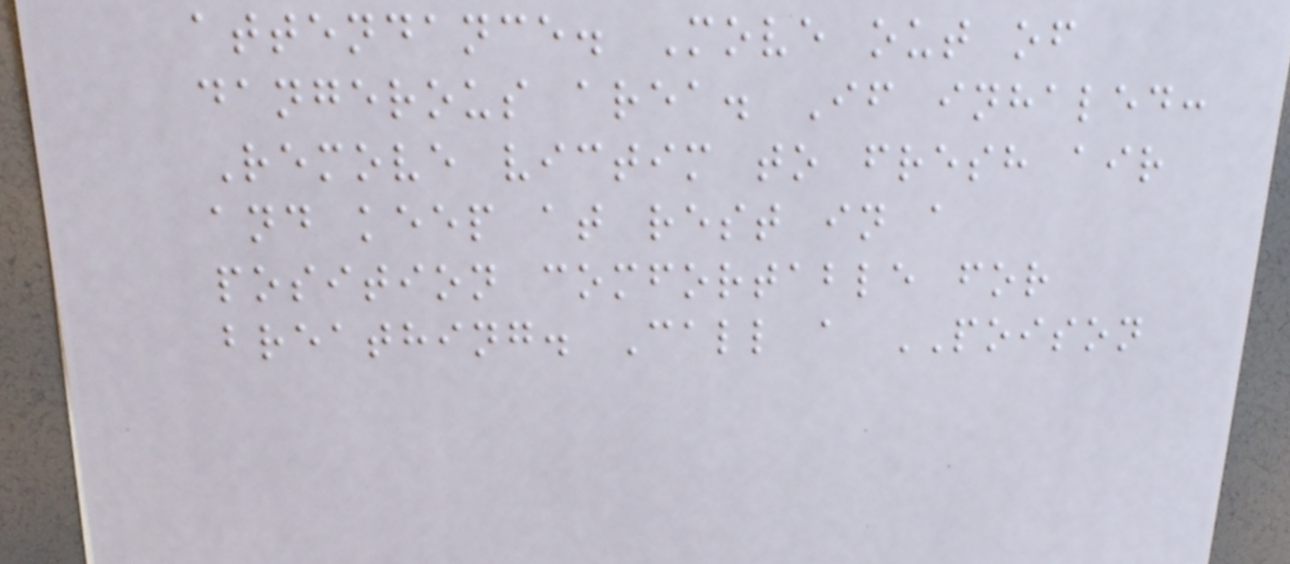attendance. Move out of
dangerous area. If inhaled:
Remove victim to fresh air
and keep at rest in a
position comfortable for
breathing. Call a POISON
